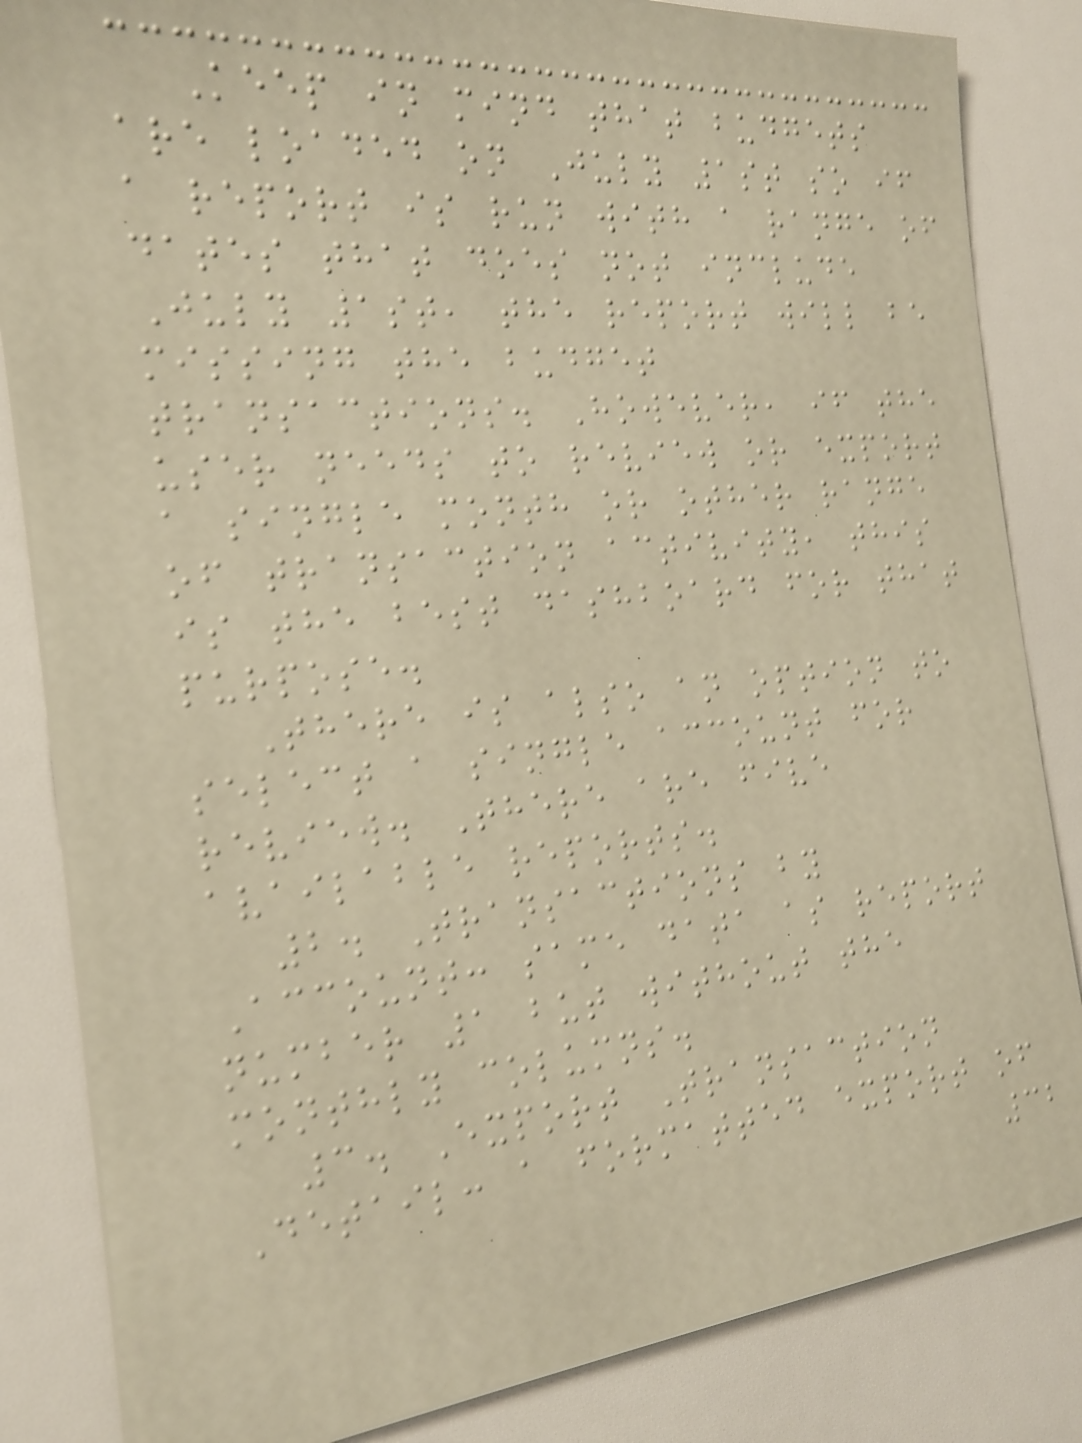Keep in mind that budgets
are loaded on July 1st so if
a report is run with a range of
dates that does not include
July 1st, the report will be
missing the budget
transactions. However, if the
user needs to review or export
a single month or other range
of transaction activity, this
is the best dashboard for that
purpose.
There is also an option to
select a single account for
review. There are five
available reports.
2. Transactions by
Account: same data as report
number 1 but without the
monthly columns.
3. Export Transaction
Detail: a formatted export of
32
